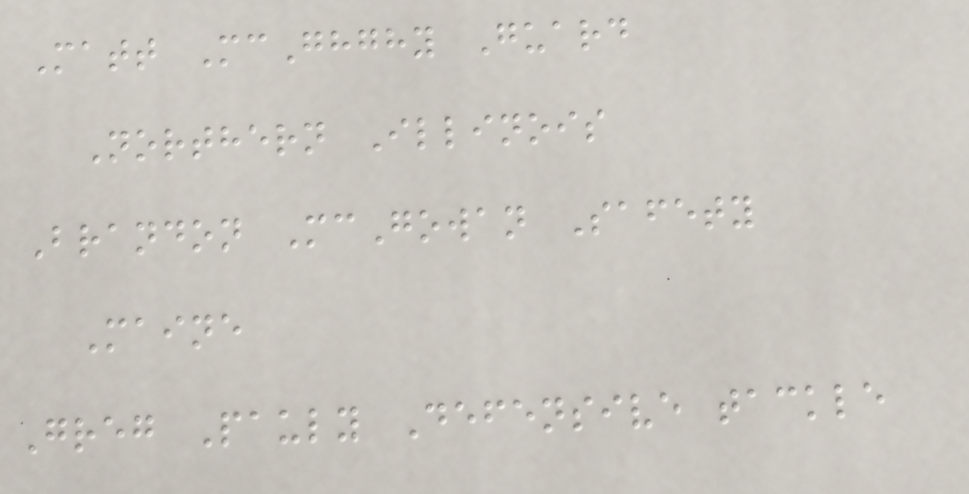Matt McGhghy Guard
Northern Illinois
Brandon McGowan Safety
Maine
Greg Pauly Defensive tackle
